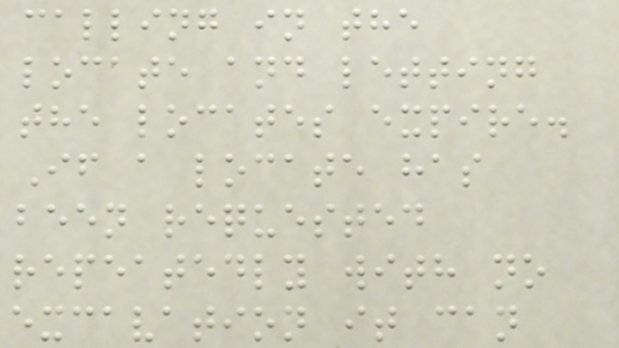calling in the
locate and letting
the locates expire.
If a locate has
been requested
repeatedly with no
excavation it can
